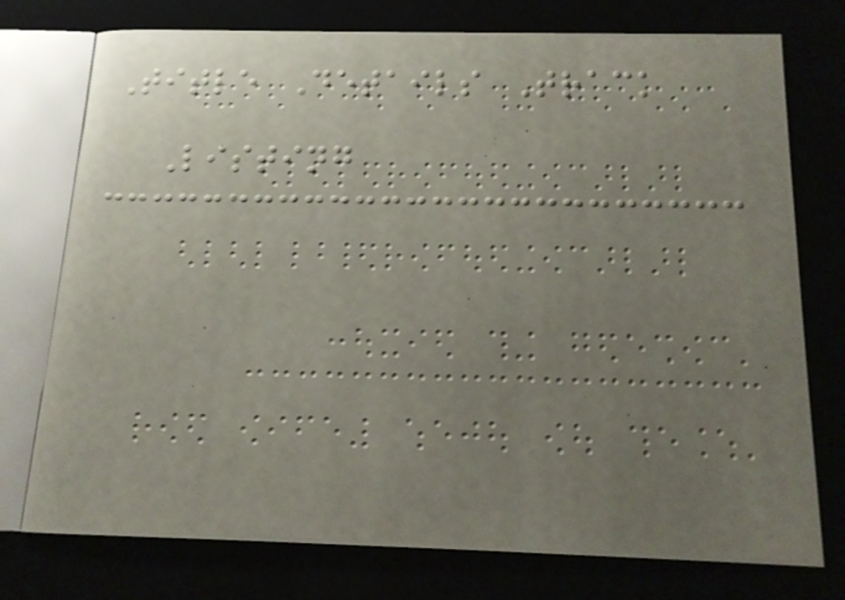Title Details Track
Listing
